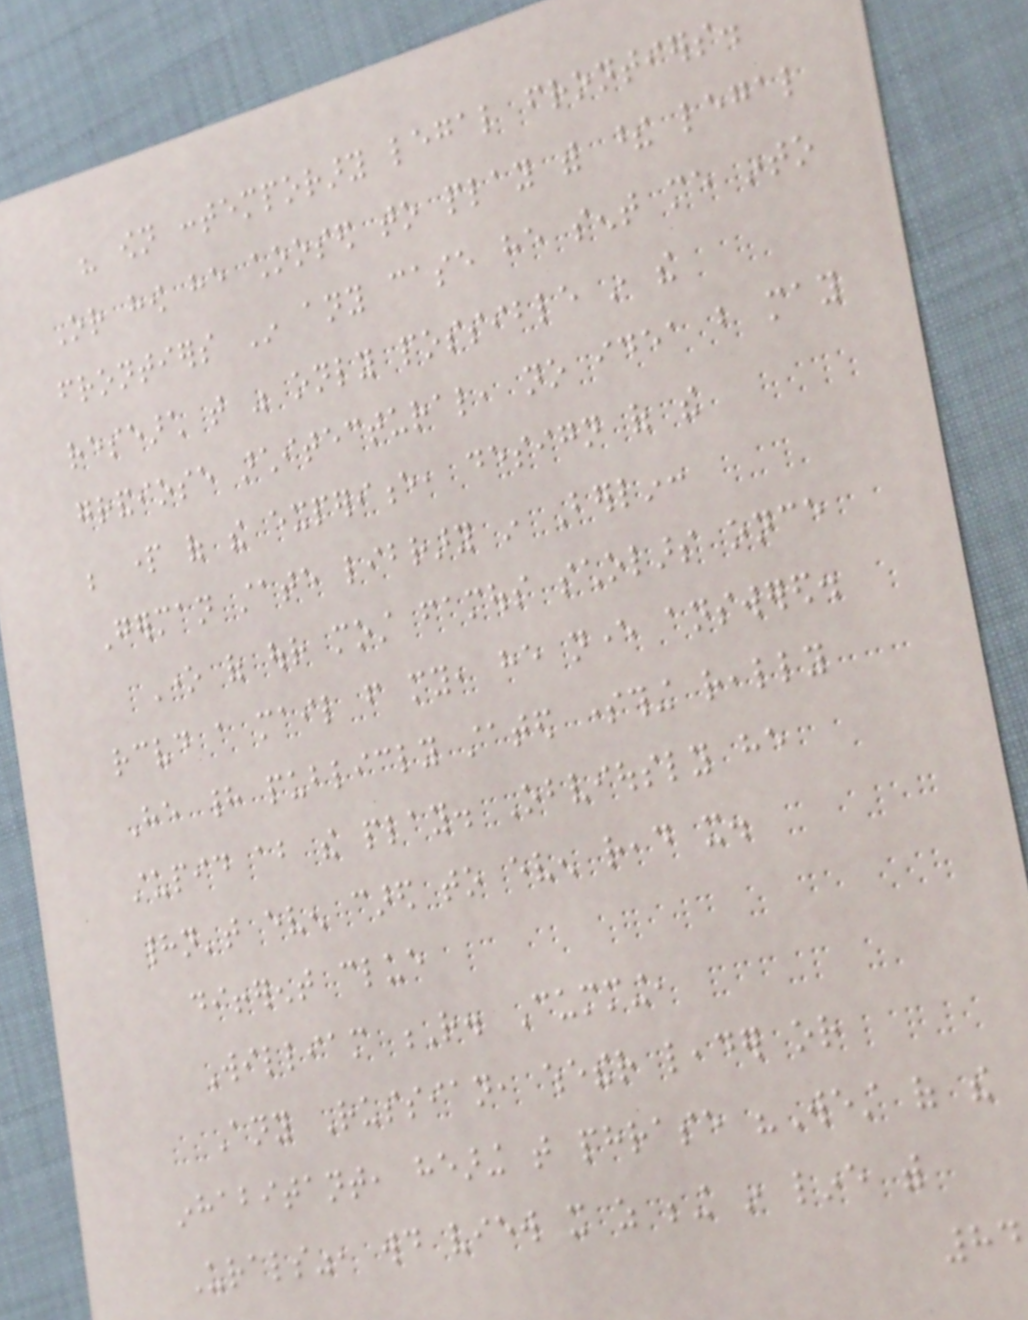his own contemporary legal frontiers.
Or how he choosed to play with these legal
frontiers In any case he sent me into
research that was only possible in the
grandiose architectural, no idea but may
be part of the experience, design of the
German state library in Berlin:
One of our most famous scholars once
received a mail from my, he never answered.
He had publicly stated something really
stupid about the play. Obviously he
hadn't even cared to even read it.
different clue
William R. Cumming,
Any Russian, whether leader or
inhabitant, hearing that phrase "West of the
Urals", would view it as being in line with
84
